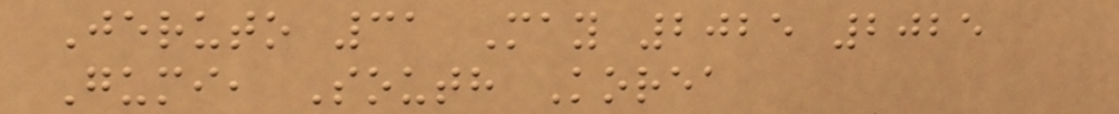Jeruto 31 May 2025 2025
Gumi, South Korea
